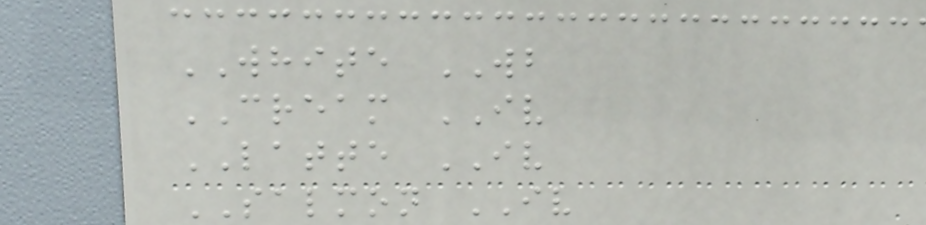WHITE WB
CREAM IV
LATTE IV
SALMON IV
